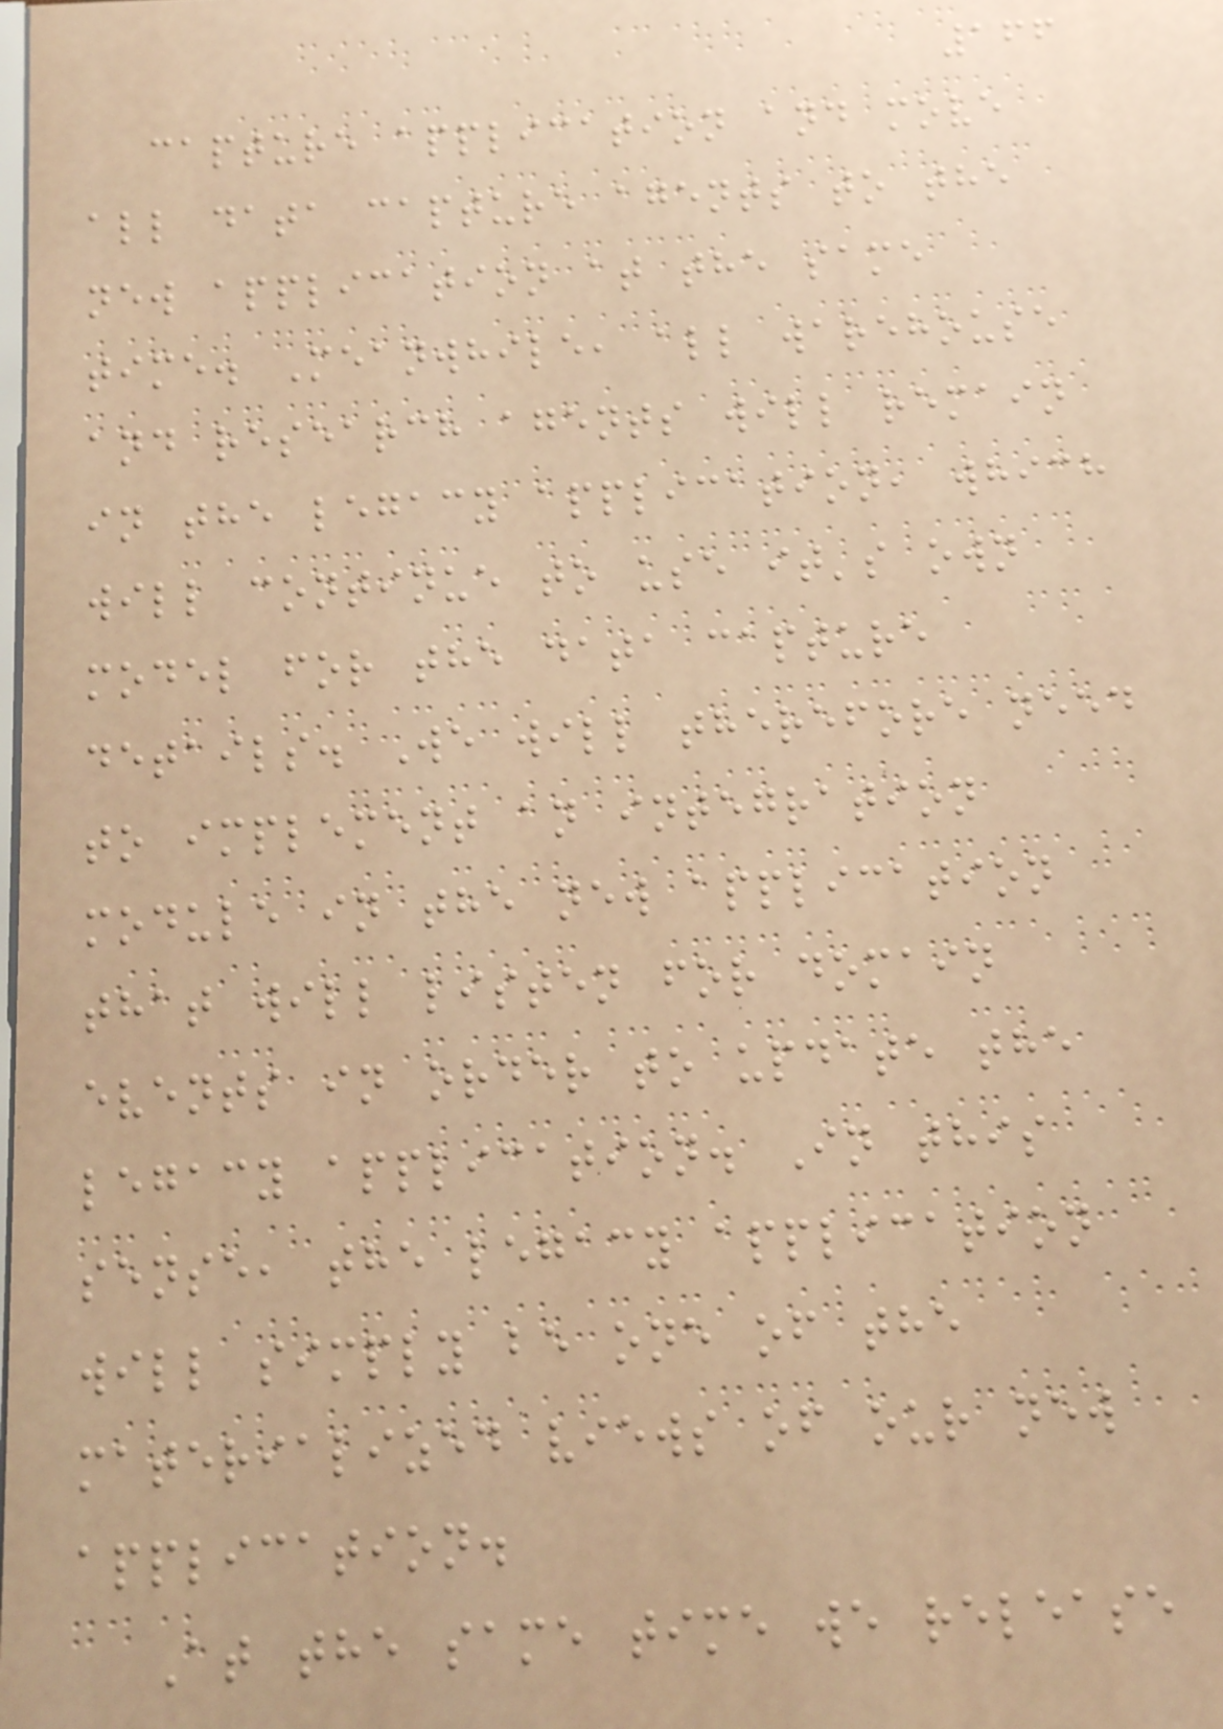166
capture application and move
all data capture agents to the
new application at the same
time. Meanwhile, all warehouse
and research agents will remain
in the legacy application, which
will continue to use it's own
model for the data capture
details. We will therefore need
to implement an integration
module in the new application
that will listen for domain
events in order to update the
legacy application. In this
sense, the legacy application
will simply be one of the
materialized views of our new
application.
At the same time we release
